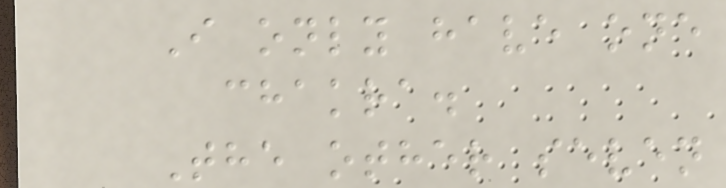I only have one
chakra.
The other seven
